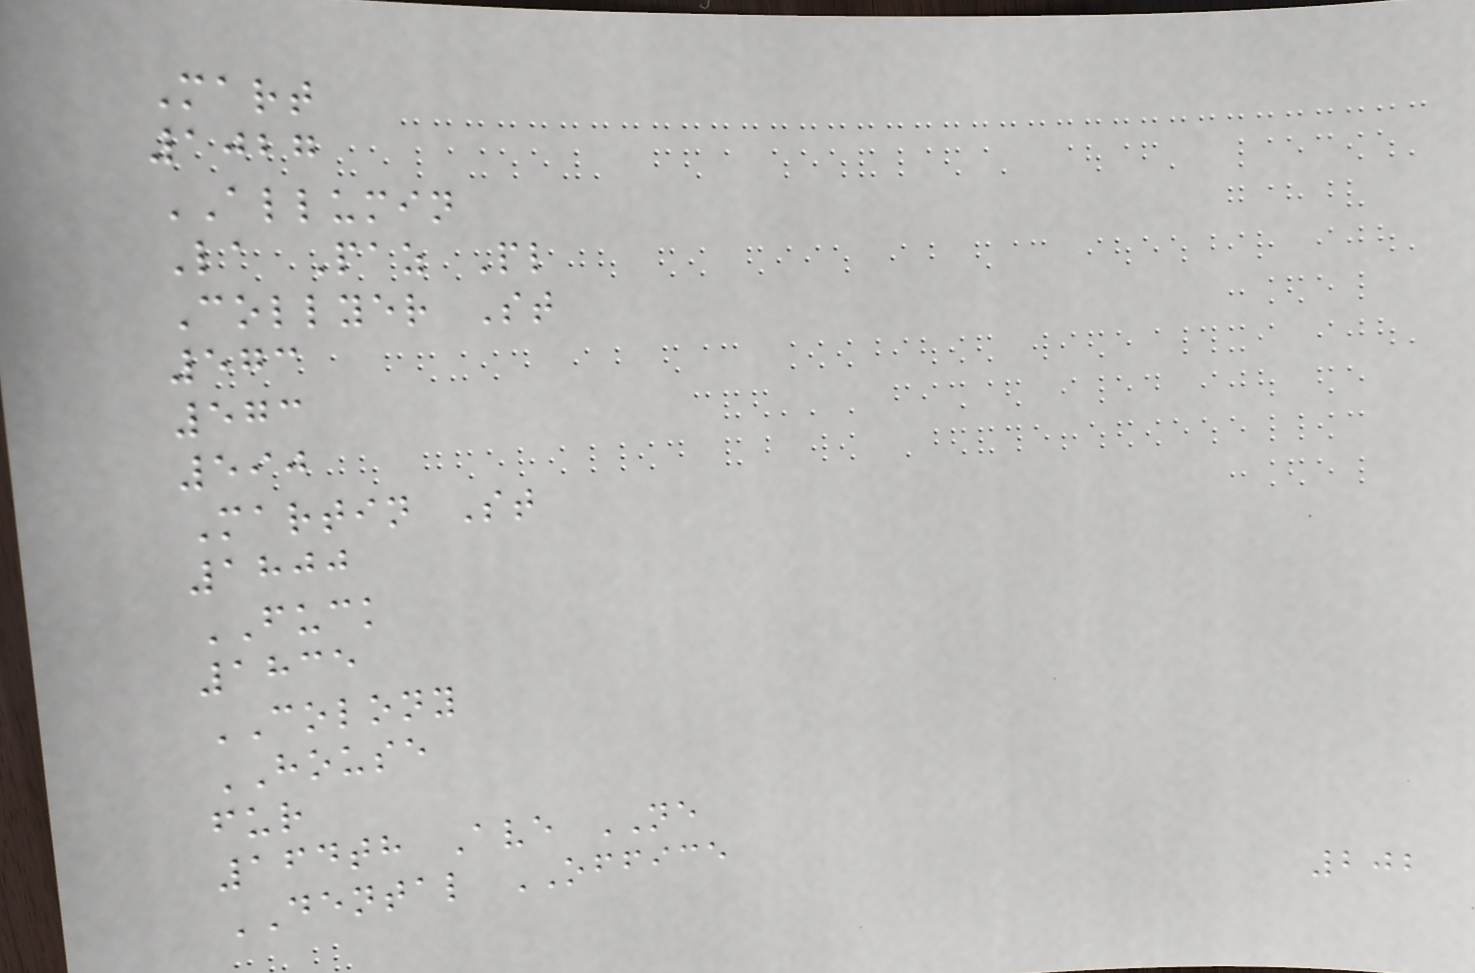Mart
1027
ALLUMIN
La Paz Pl
Collyer St
573
573
590
Martin St
1800
FUCK
1835
COLONY
HOUSE
fur
164th Ave NE
DENTAL OFFICE
202
